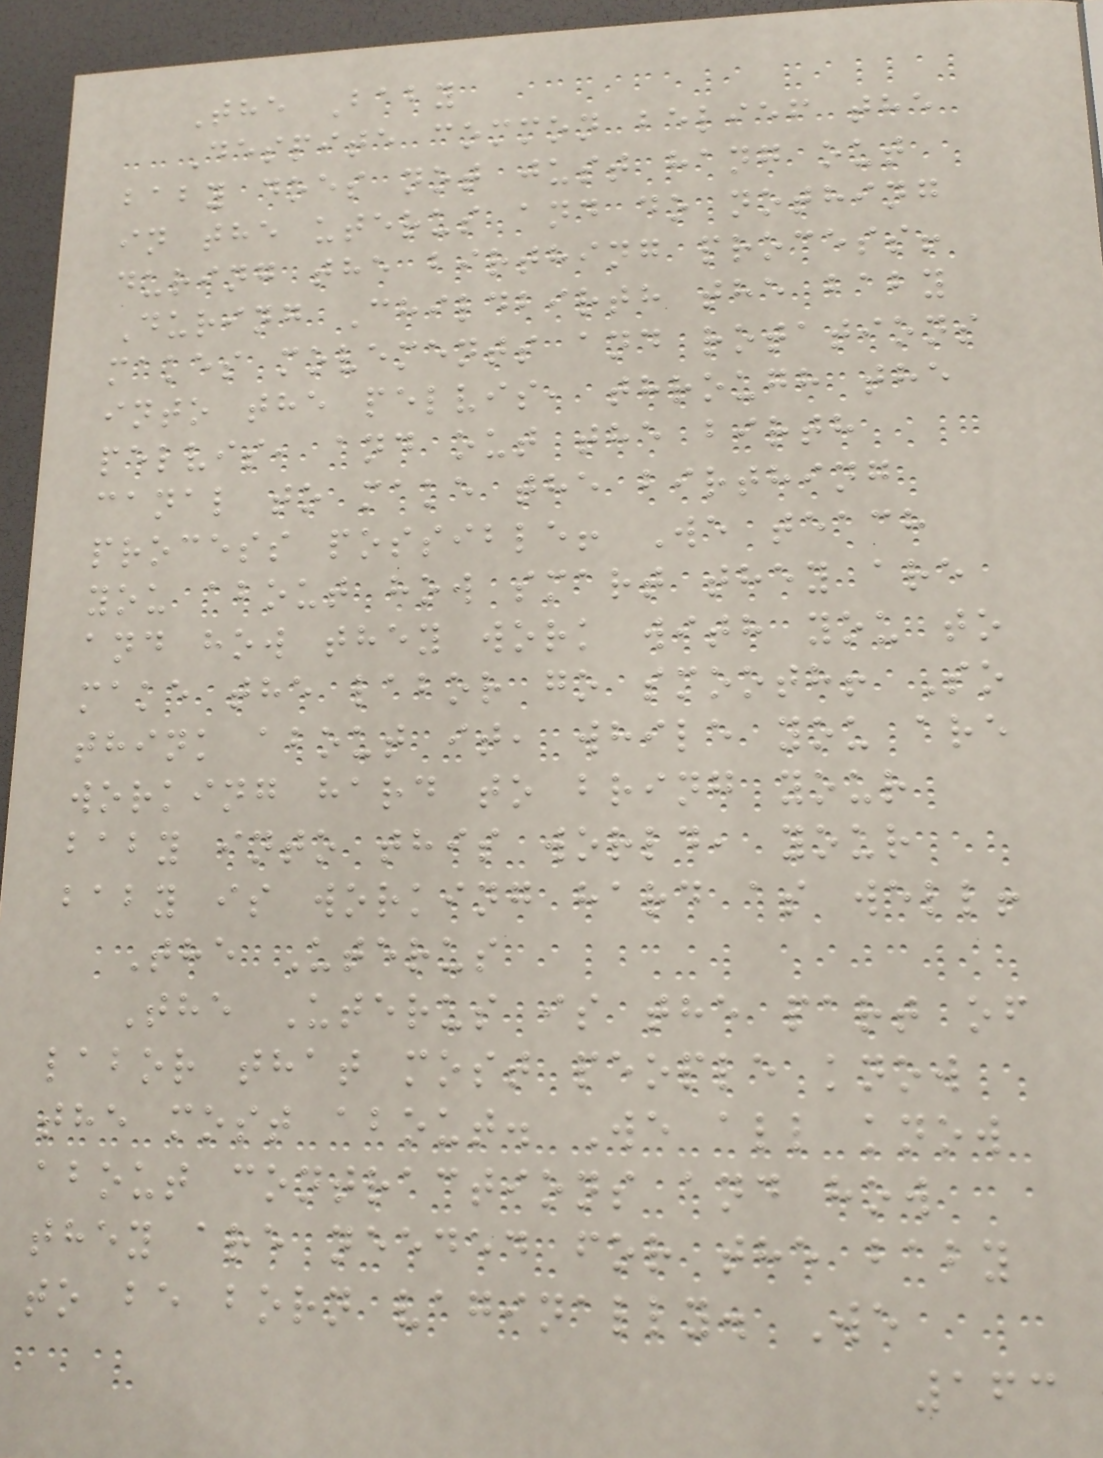The Baby
Despite common belief the
baby does not just hang out
in the uterus and do nothing
during the birthing process!
During Childbirth the baby
makes movements and rotations
into the pelvis, through the
pelvis, and out the birth
canal to make the birthing
process possible! We teach
you about how smart they are
and how they work with you to
make the labor go smooth! So
think about it, while you are
working hard to bring your
baby into this world, your
baby is working hard as well!
The Uterus
The Uterus is the part of
labor that most people know
the most about. We all know
about contractions and how
they are needed for the baby
to be born vaginally. We
163
